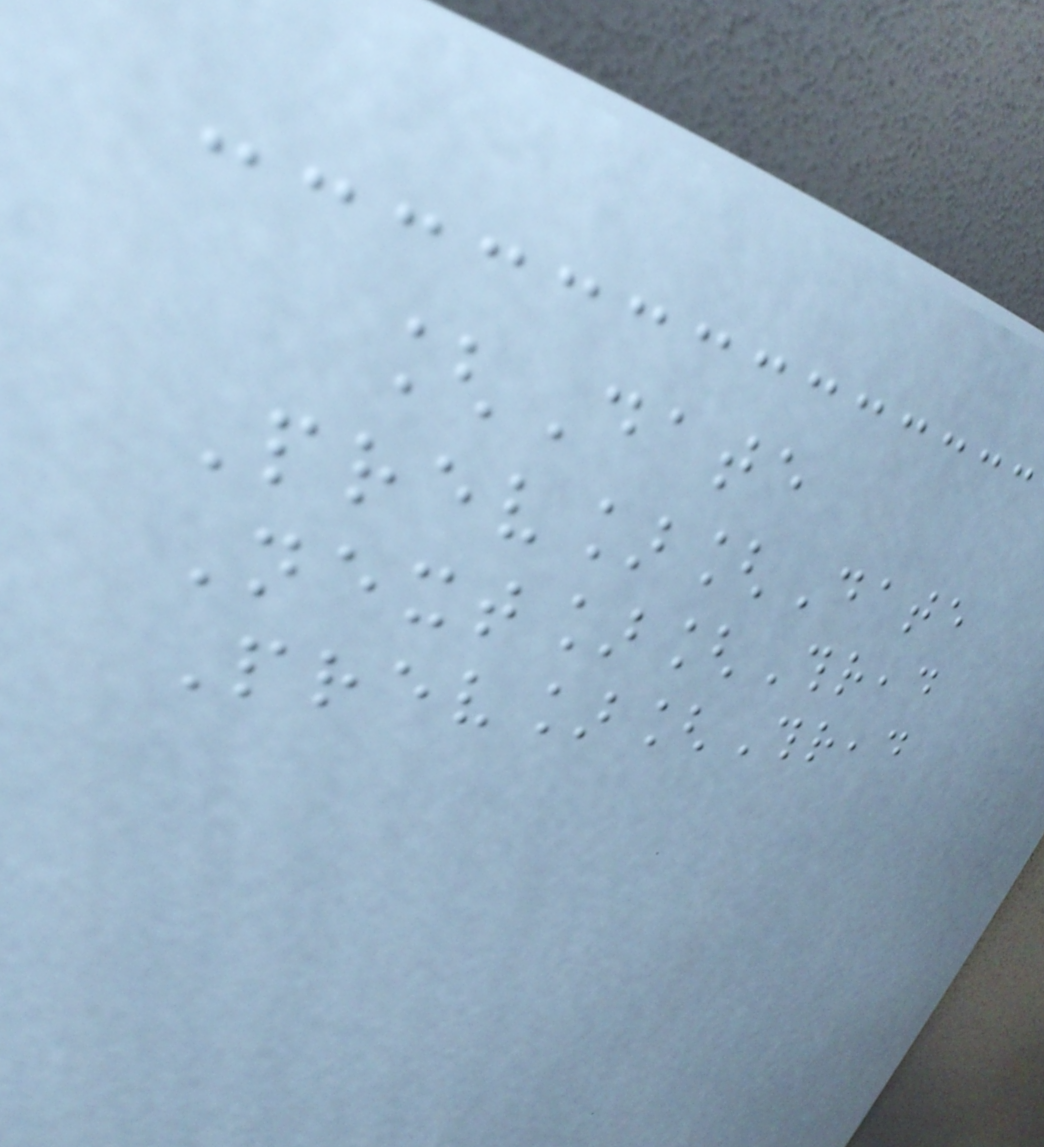[Date
Prev][Date
Next][Thread
Prev][Thread
